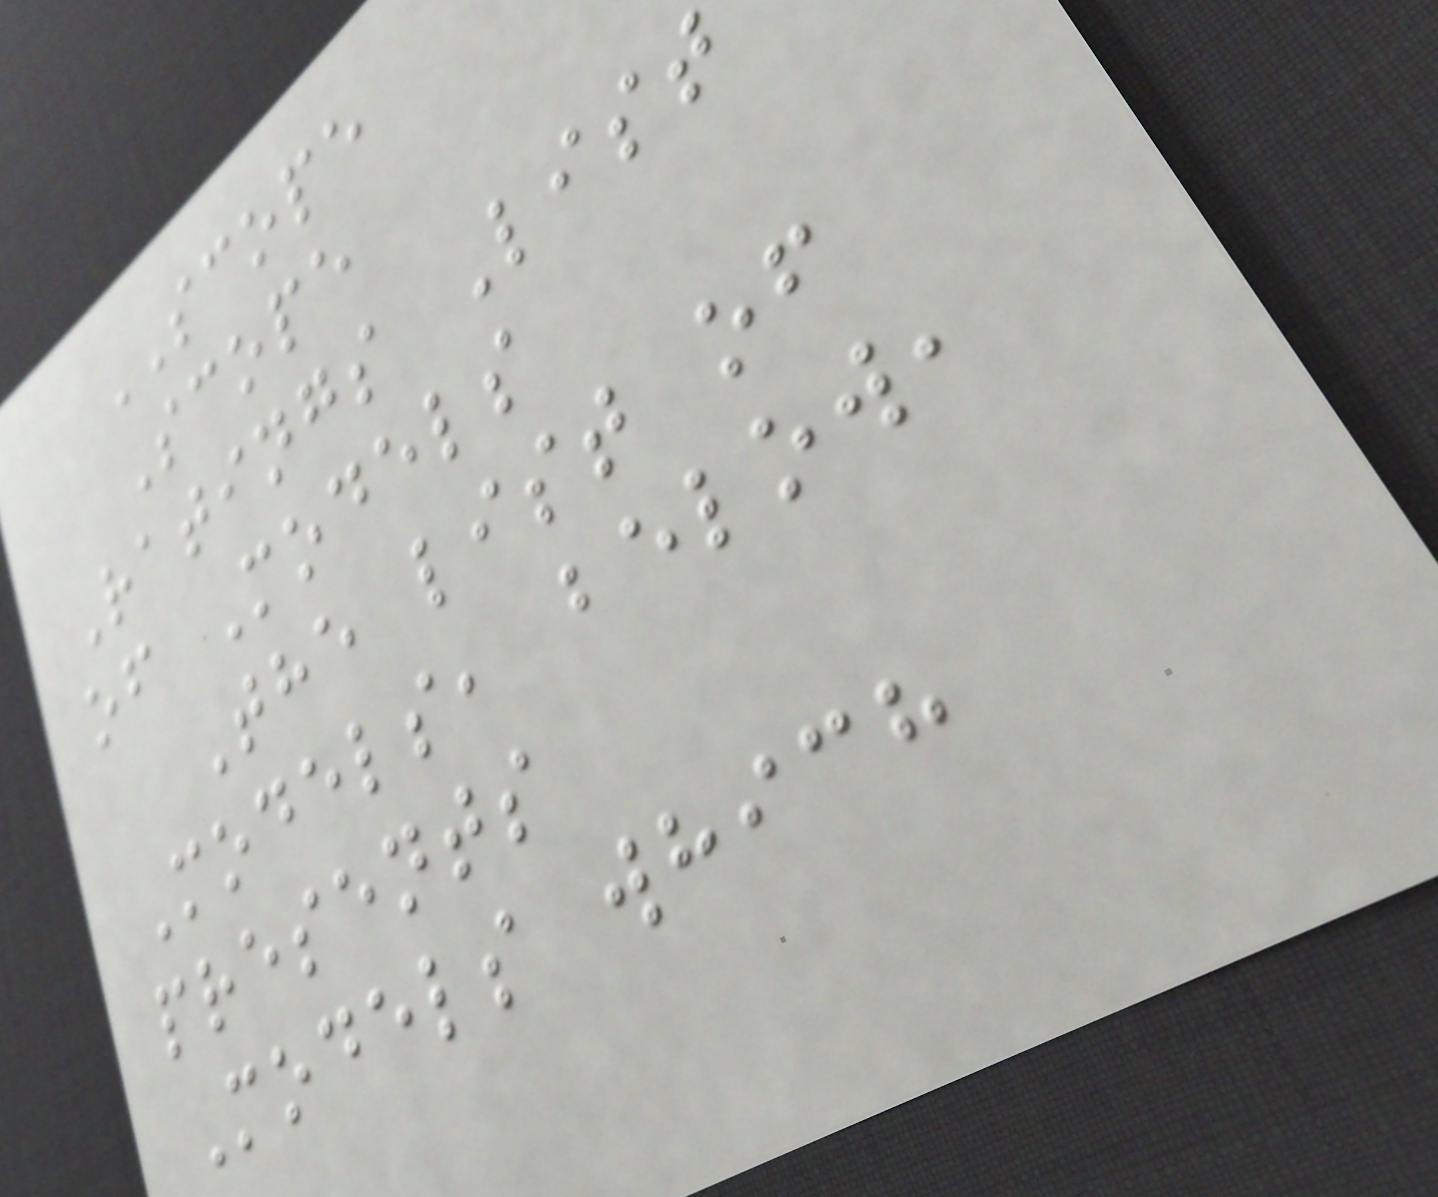SCOPE
Scope
Ratings List
of Models
The list of
Models, below,
presents
Models which
